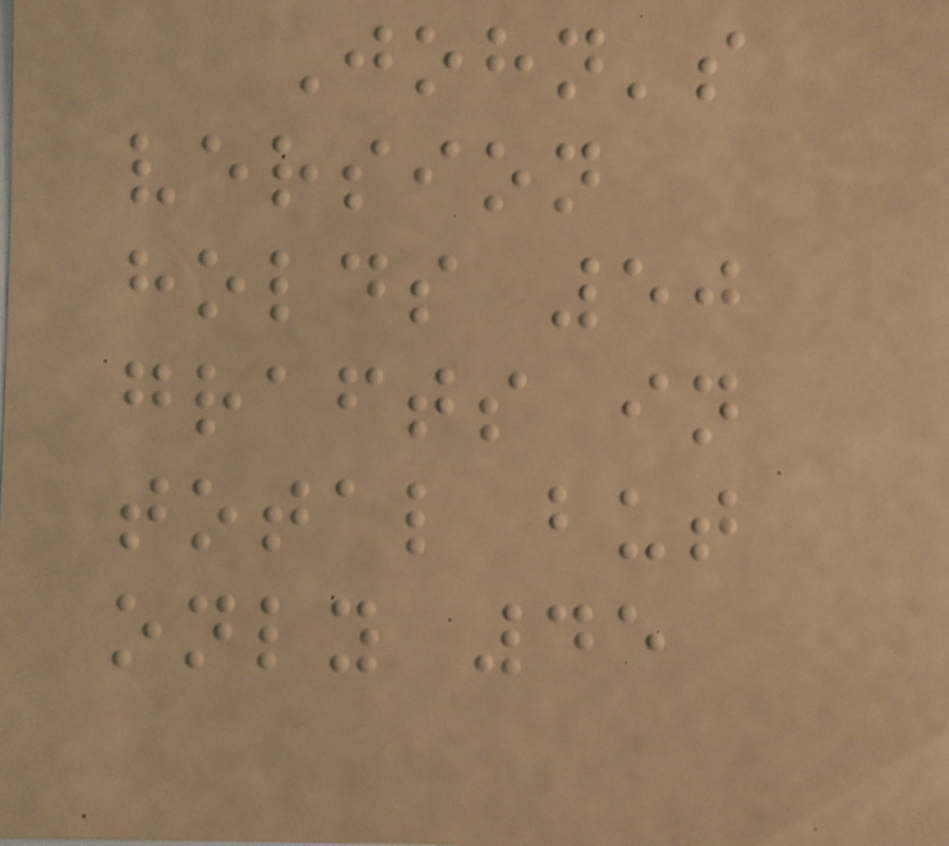John's
version
holds 50
grafts in
total but
only 45
